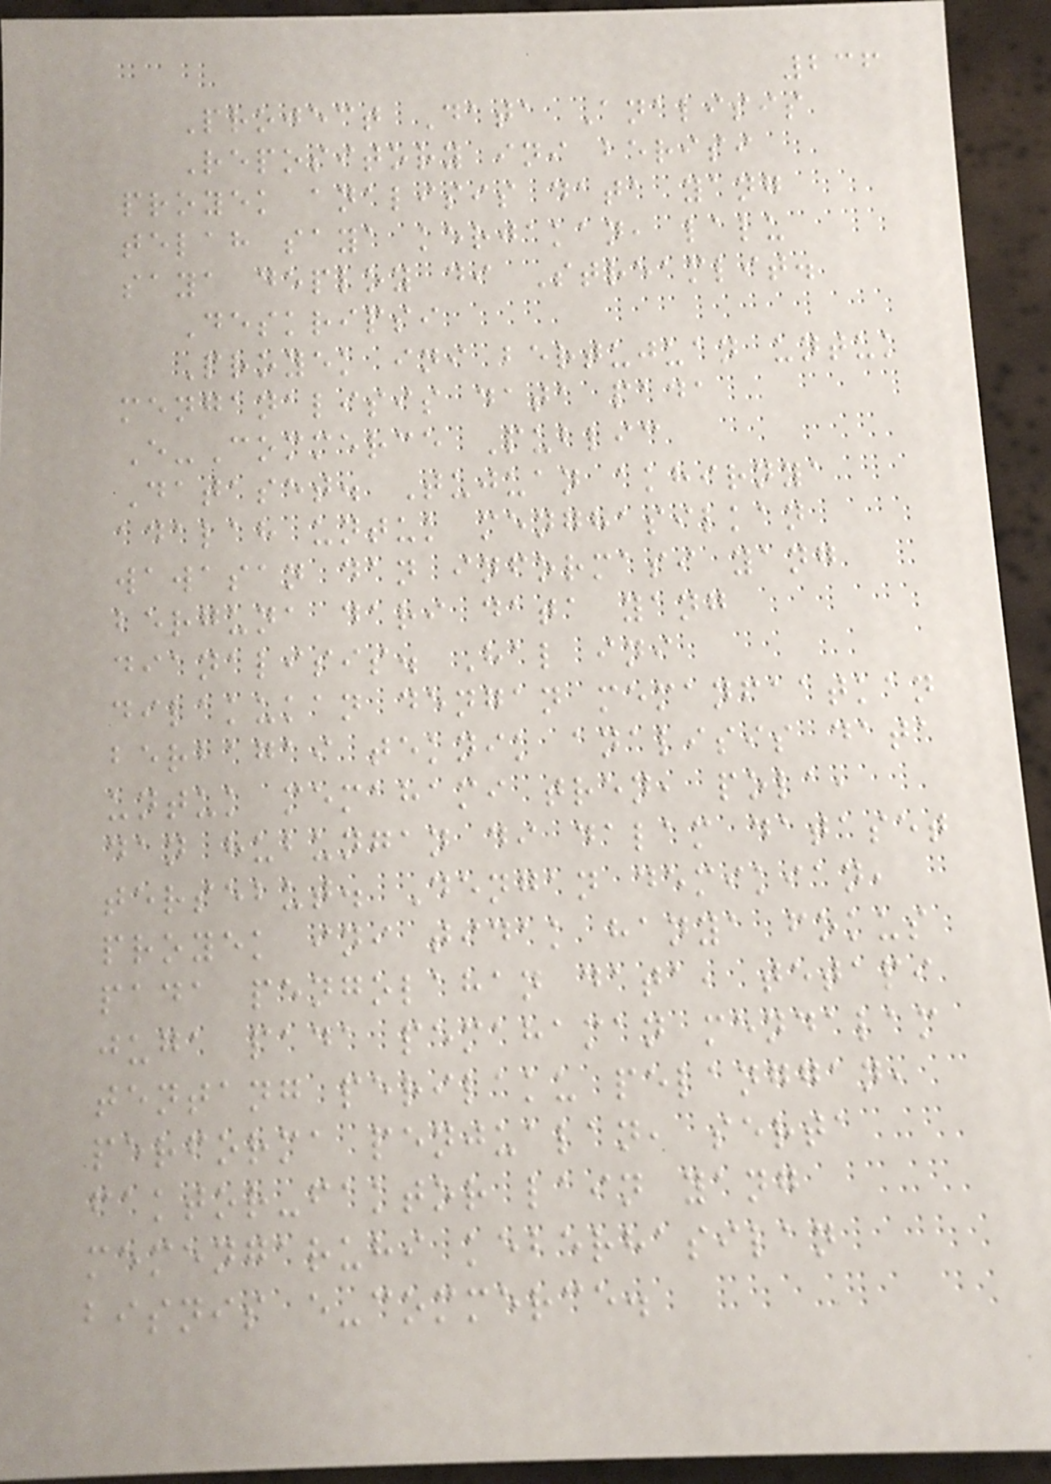236
Project Data Analisis
Repository ini berisi
proyek analisis data yang
telah saya kerjakan, lalu
saya deploy di Streamlit.
Deskripsi
Proyek ini bertujuan untuk
menganalisis data pada
E-Commerce Public
Dataset. Tujuan akhirnya
adalah untuk menghasilkan
wawasan dan informasi yang
berguna dari data yang
dianalisis. Hal ini
dilakukan dengan memanfaatkan
berbagai teknik analisis data
untuk memahami tren, pola,
dan hubungan di dalam dataset
tersebut. Dengan demikian,
proyek ini tidak hanya fokus
pada pengolahan data, tetapi
juga pada pemahaman mendalam
tentang perilaku pelanggan,
performa penjualan, serta
faktor-faktor lain yang
memengaruhi keberhasilan
bisnis e-commerce.
